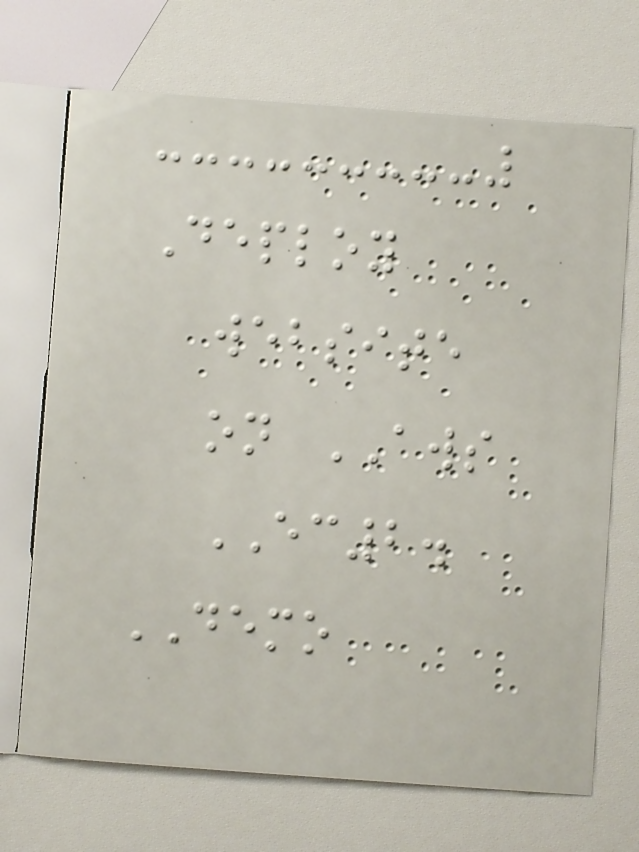Deploy
website
on AWS
EC2.
DEMO
